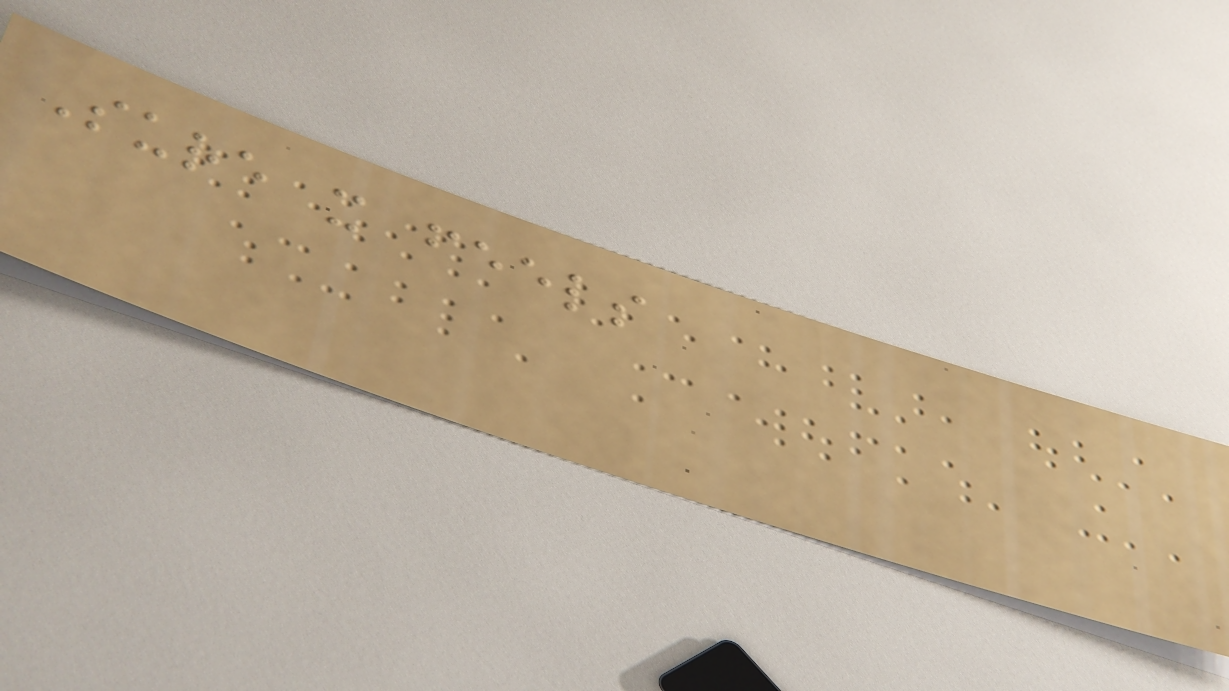Sure it feels
